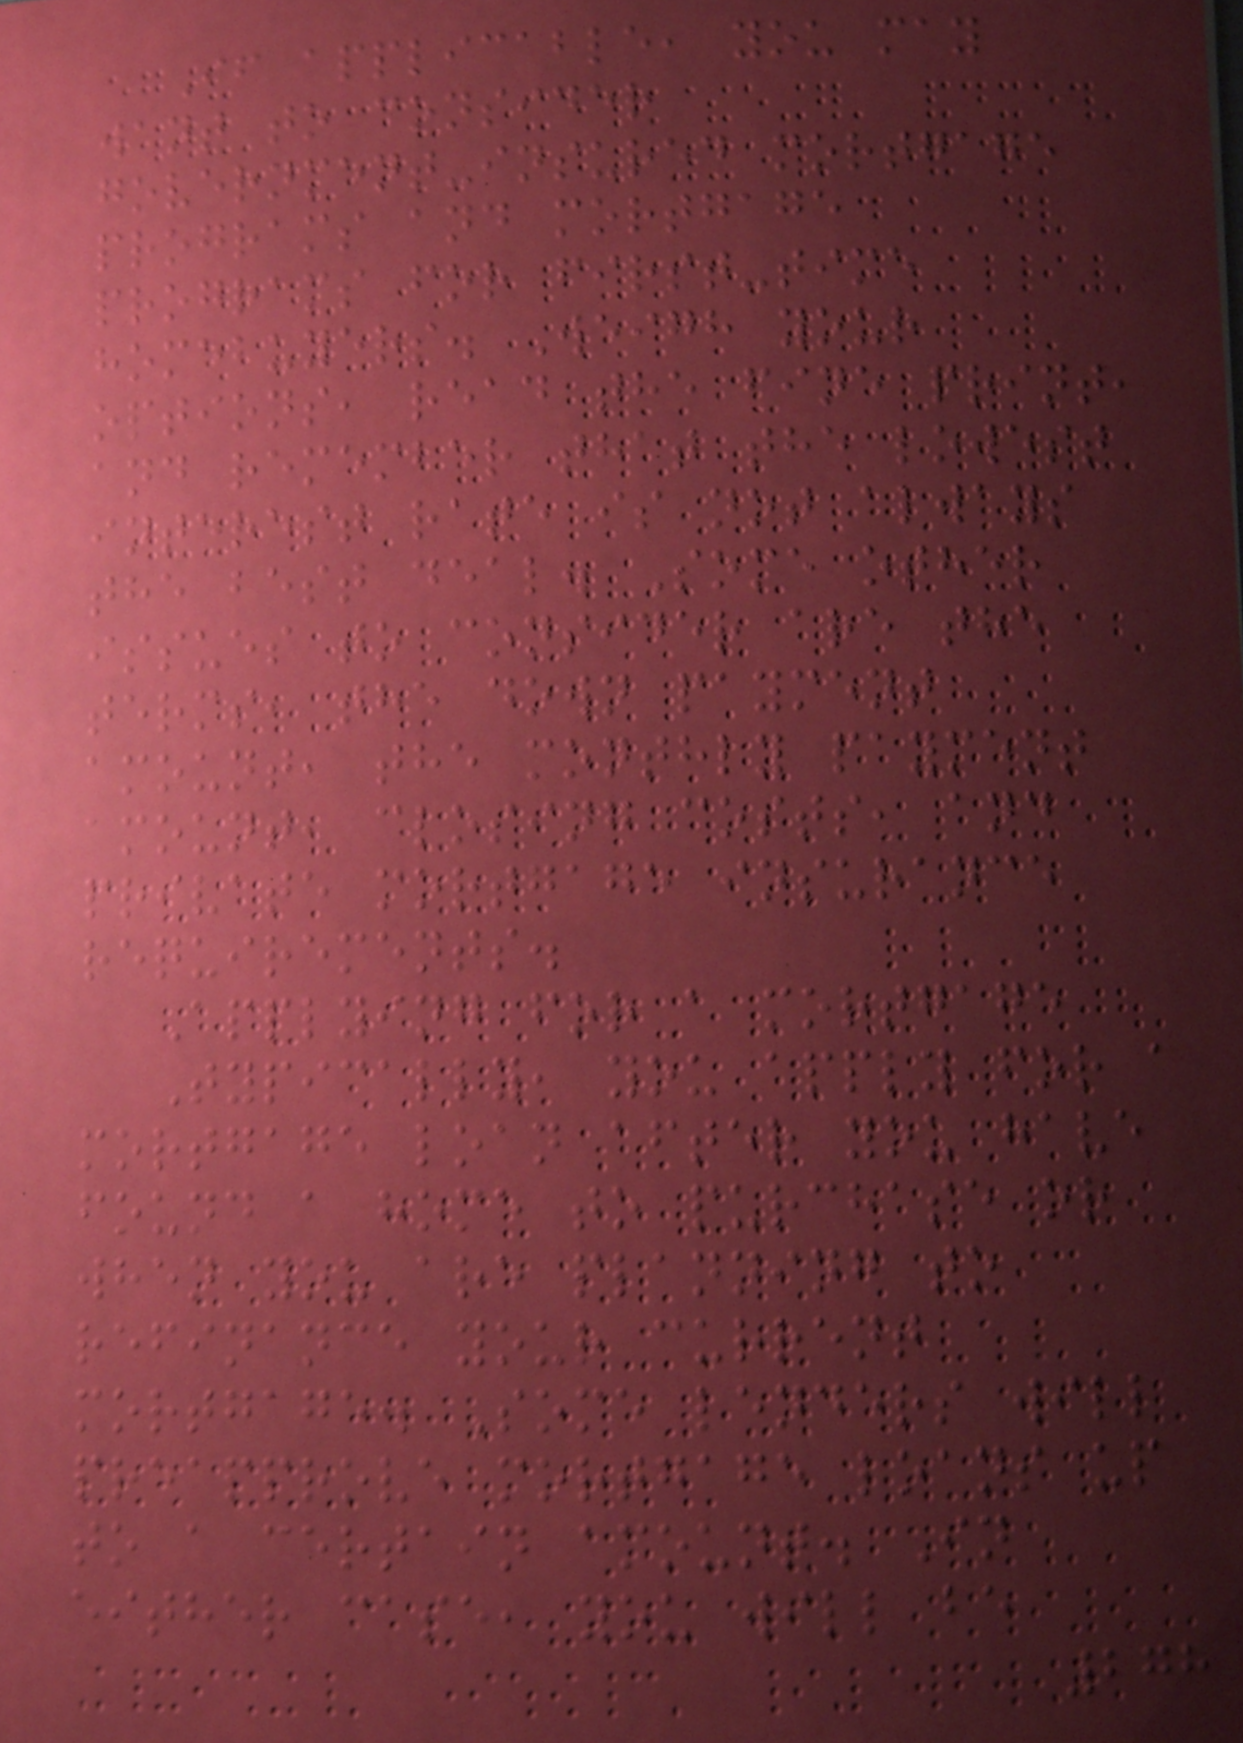If applicable, you may
want to consider
government-insured mortgage
programs and mortgage
programs for first-time
homebuyers. Weigh your
options, read the fine print,
and remember that the lowest
interest rate is not always
the best deal. Some other
issues to consider are the
terms, the down payment
amount, the monthly payment
amount, closing costs, and
private mortgage insurance
requirements.
Applying for a mortgage
Typically, you apply for a
mortgage loan after you have
found a home to purchase or
when you are planning to
refinance your current
mortgage. Some lenders will
preapprove mortgage loans up
to a certain amount. In
either case, you will be
278
